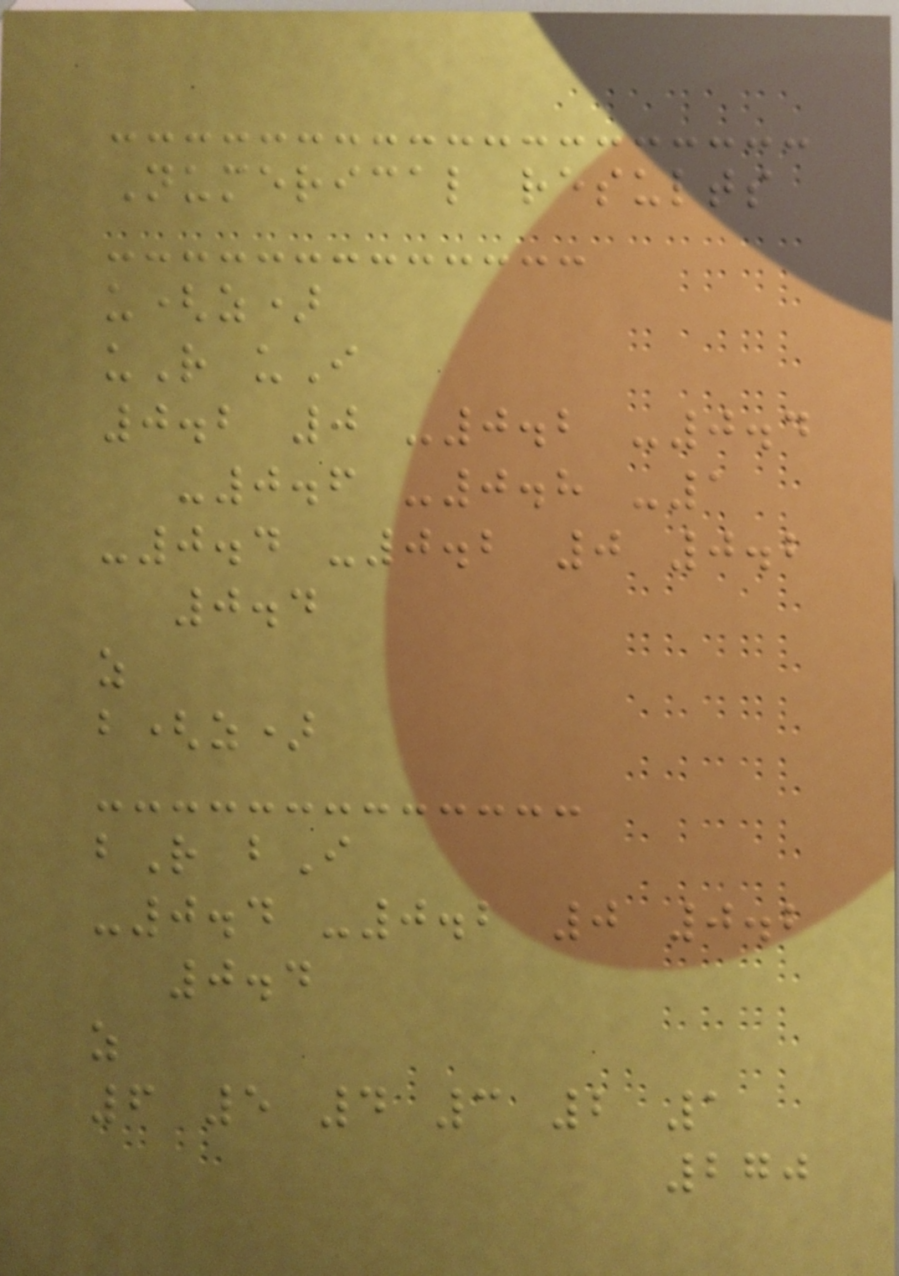Numerical results
u(z)
uR uI
0.2 0 -0.2 -0.4
-0.6 -0.8 -1
-0.4 -0.2 0 0.2
0.4
z
b(z)
bR bI
-0.4 -0.2 0 0.2
0.4
z
6 5 4 3 2 1
270
